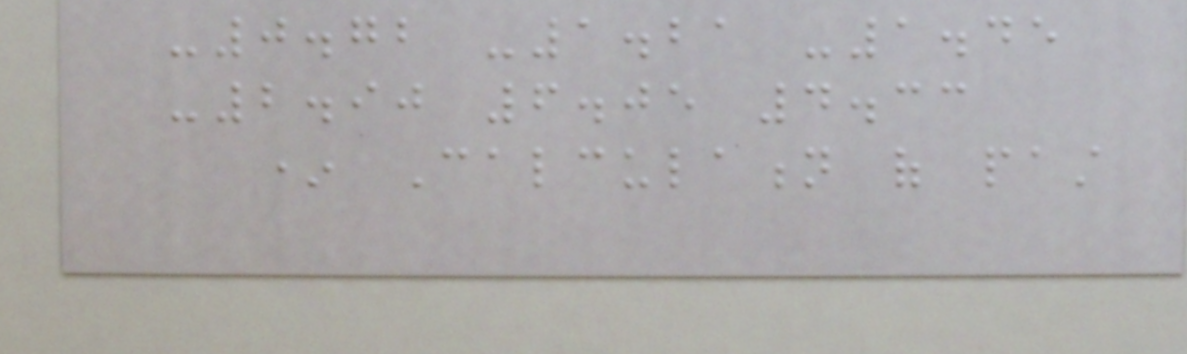-0.72 -1.21 -1.45
-2.90 6.05 4.33
* Calculation of past
